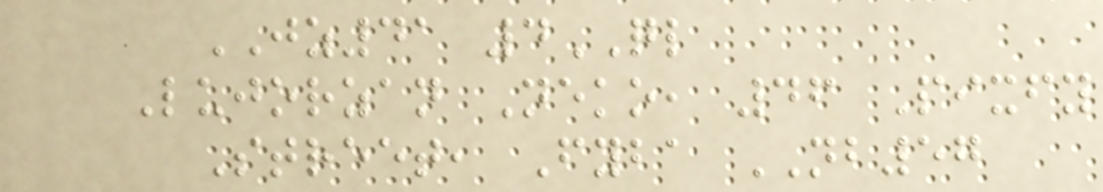JZ41 4QL
Lujorzan Neko, 46 Pixfy
Street, Fyba NB57
